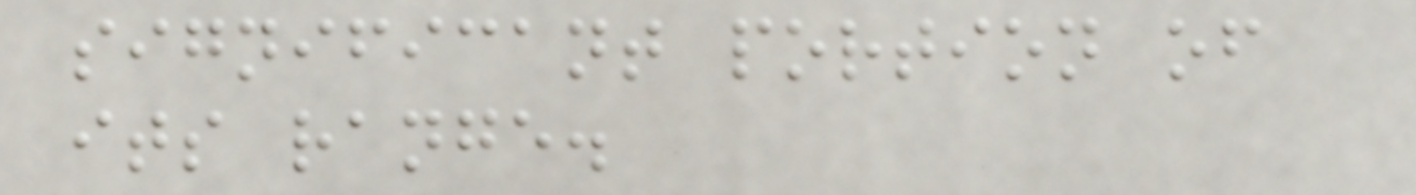significant portion of
its range.
